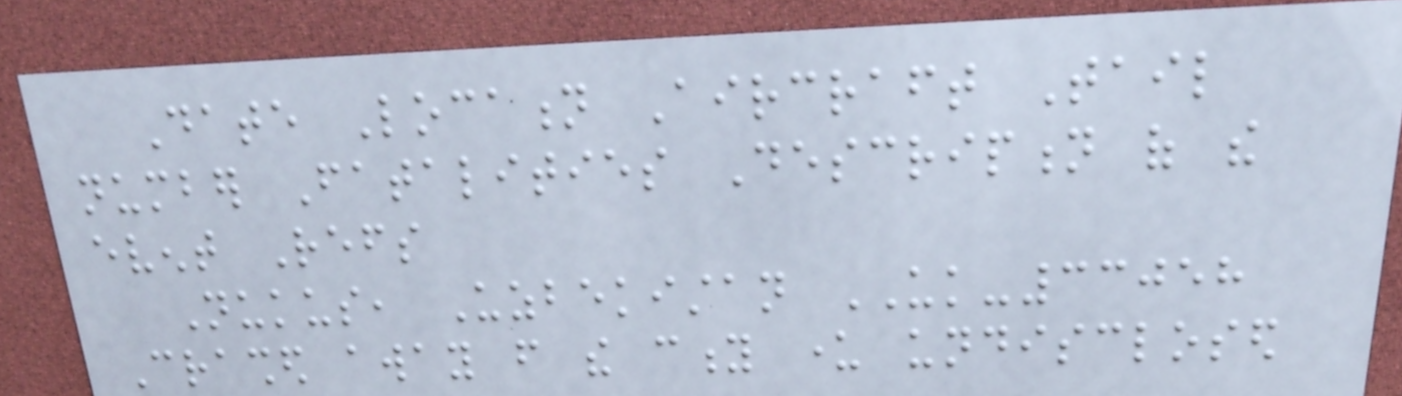Date Location Aircraft Tail
number Fatalities Description of the
event Refs
Nukus, Uzbekistan UK-33058
Crashed away from the city under undisclosed
